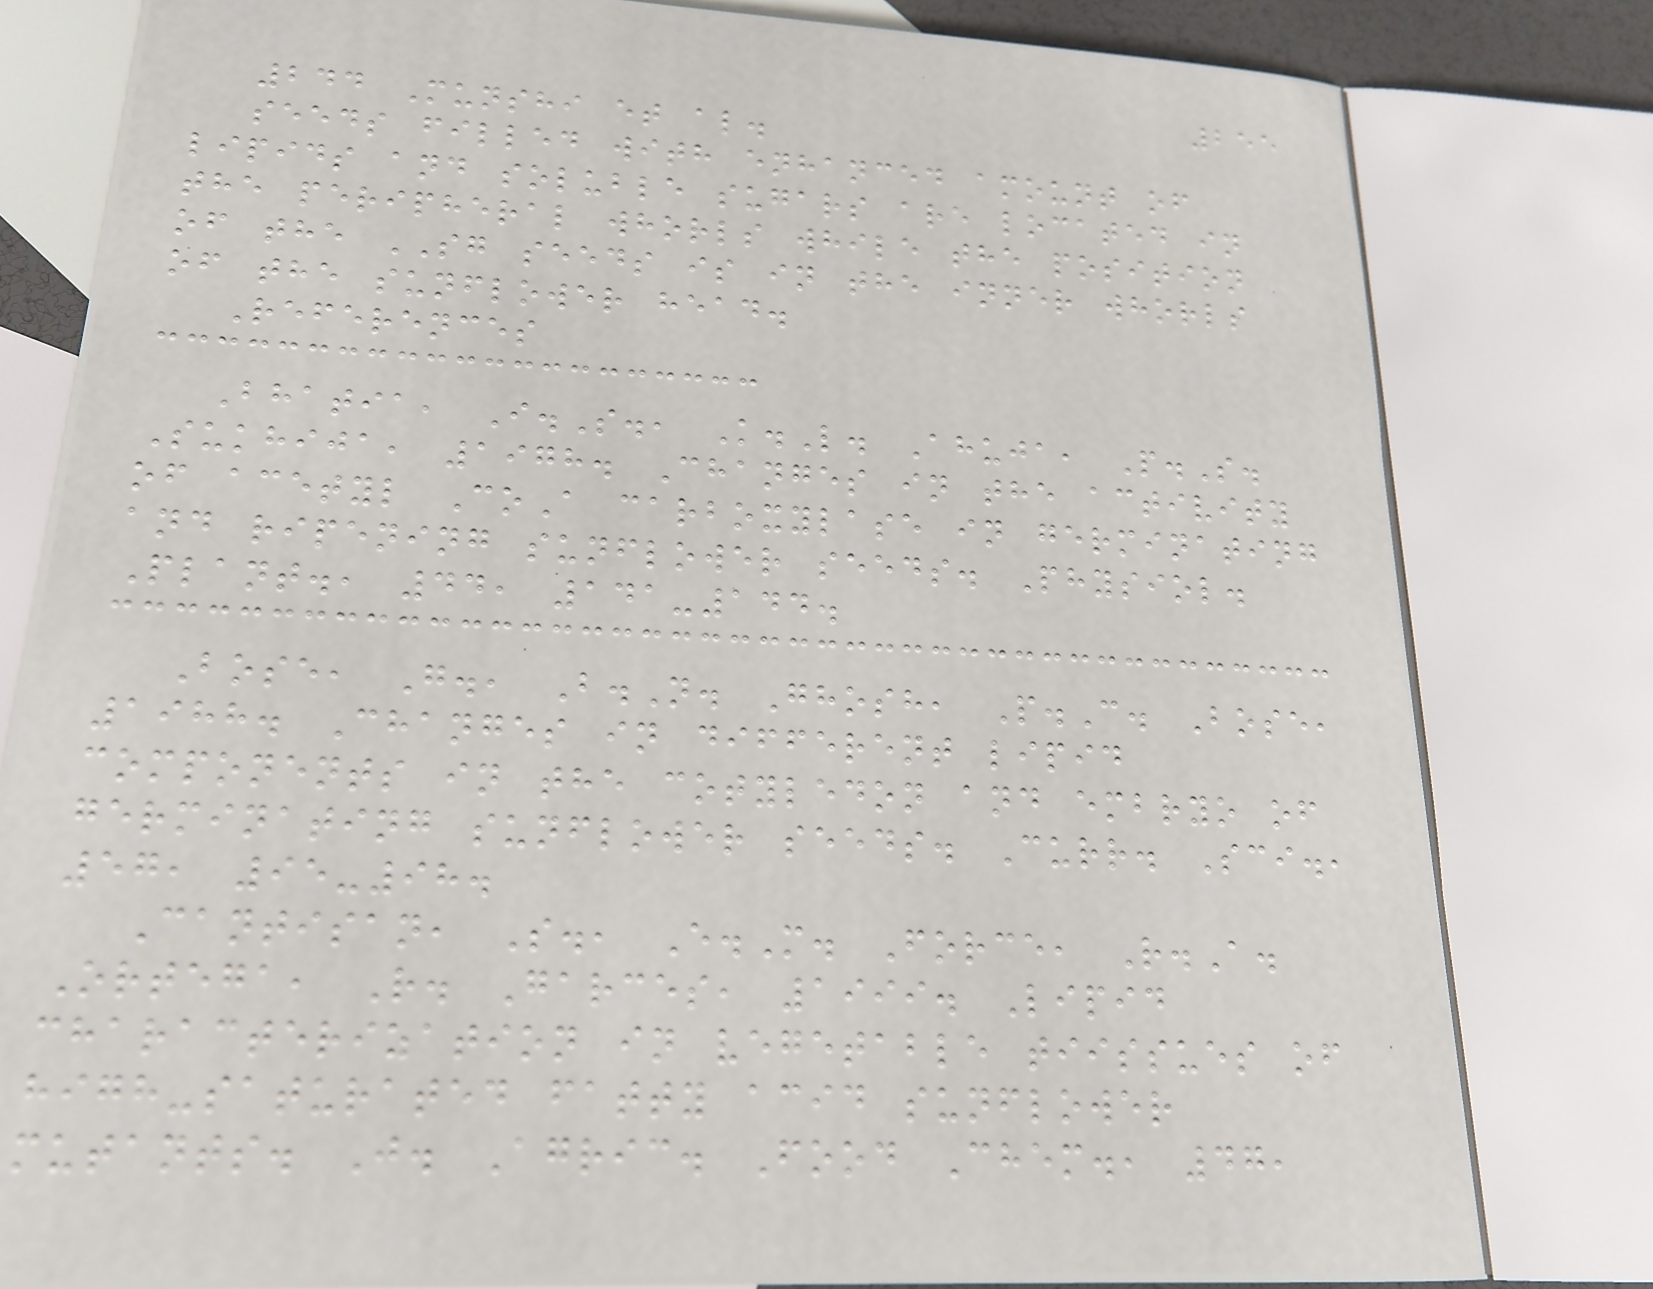255
244 Munshi et al.
seeds filled with enhanced amount of
lipids and soluble sugars are located in
the peripheral whorls while the position
of the SG seeds is in the inner whorls
of the sunflower head.
References
Bhatia, I.S., K.L. Ahuja, P.S.
Sukhija, 1978. Changes in the activity
of acetyl CoA carboxylase in germinating
and ripening sunflower seeds. Physiol.
Plant., 44, 141-144.
Bose, G., B.N. Ghosh, P.C. Bose,
1988. Changes in different lipid
components in the cotyledon and embryo of
germinating sunflower seeds. Curr. Sci.,
57, 95-98.
Cantisan, S., E.M. Force, R.A.
Ortega, R. Garces, 1999. Lipid
characterization in vegetable tiissues of
high-saturated fatty acid sunflower
mutants. J. Agric. Food Chem., 47,
